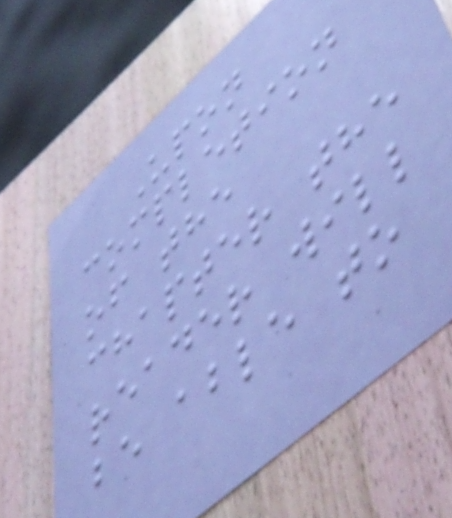Upon
completion
of the
chapter the
reader will
be able to
